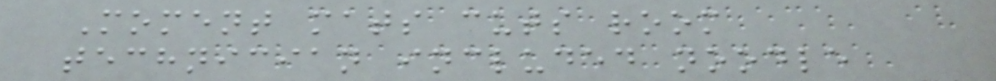Moment mats cuts room
technician included noodle
